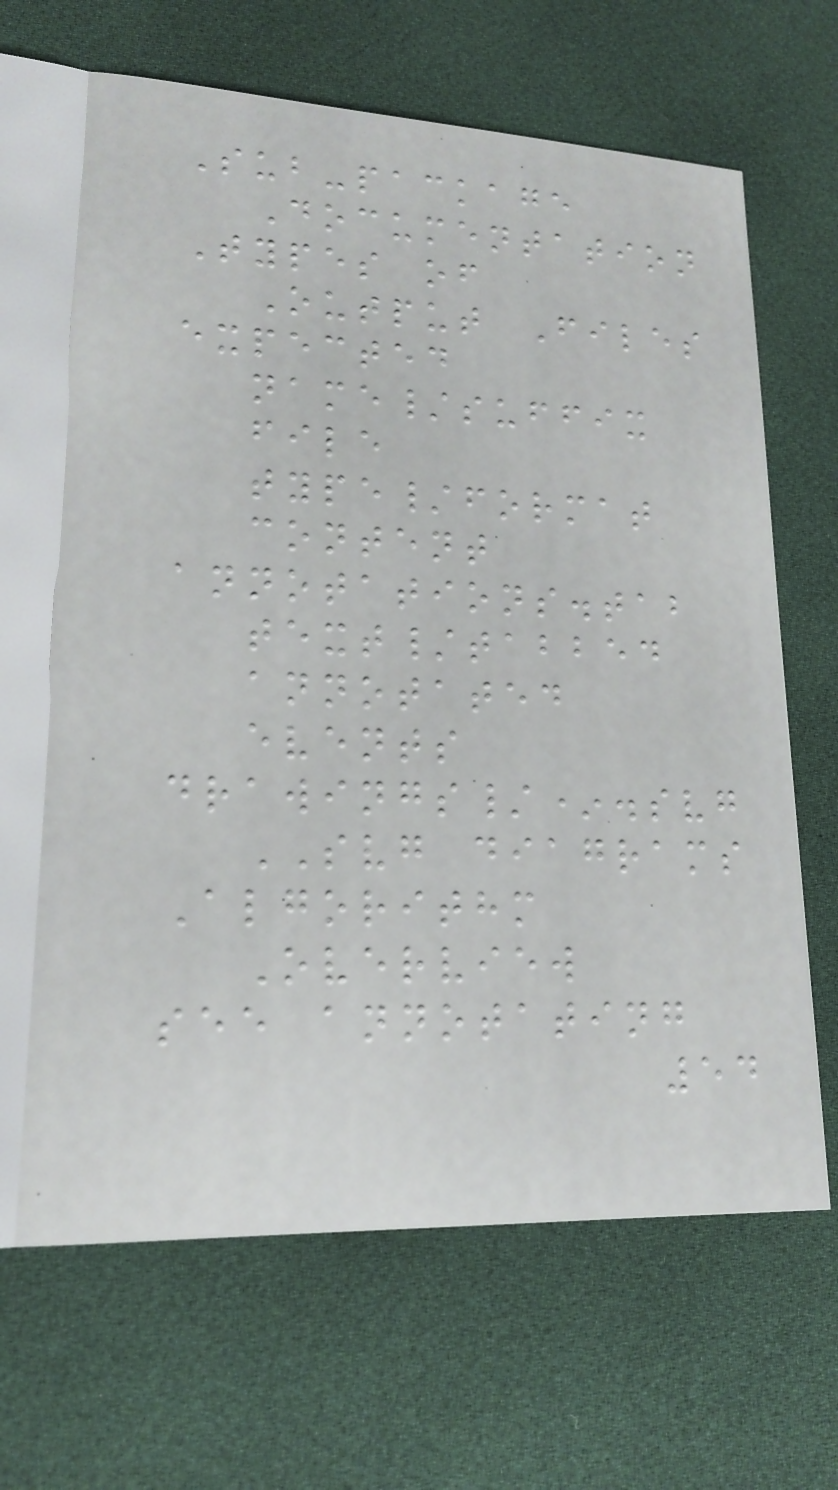Sub-package
Documentation
Types of
Output Files
expected
name/suffix
file
type/format
content
annotations.tab
text/tabbed
annotated
events
drawings/*.svg
SVG diagrams
Algorithm
Overview
see annotating
54
